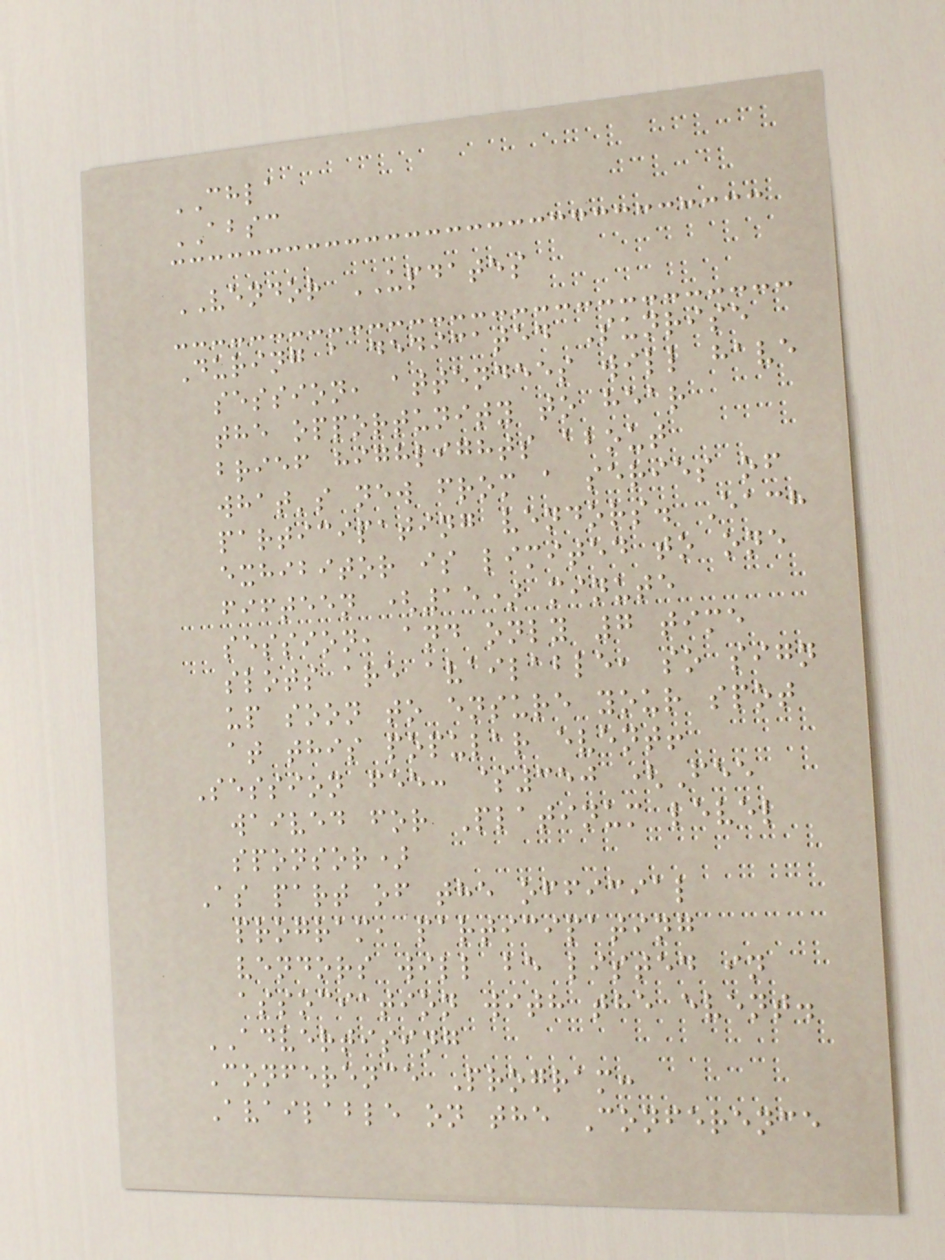CHLA
ABSC
VENDOR UPDATES
During a dedicated Sunrise
session, attendees will have
the opportunity to hear
brief highlights about
what's new from a series of
participating vendors. Each
exhibitor is limited to one
fifteen (15) minute
session, and only 7 time
slots are available, so sign
up soon to ensure your spot
at this popular event!
Session fee: $350 (Fee
waived for Platinum level
sponsor)
As part of the official
program, participating
vendors will be listed in
association with the event.
ADVERTISING
Conference Program:
Available on the Conference
